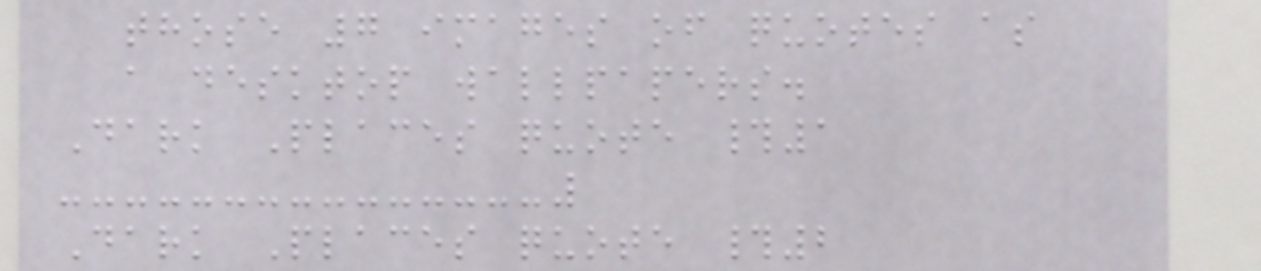those 7 images of quotes as
a desktop wallpapers.
Dark Places quote #1
Dark Places quote #2
